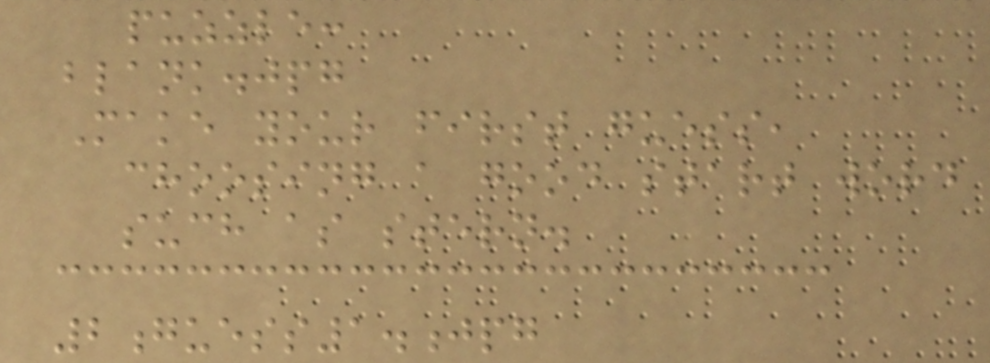puzzle:
blank.jpg
Make your first guess,
choosing a good start word
such as stern.
2guess1.jpg
